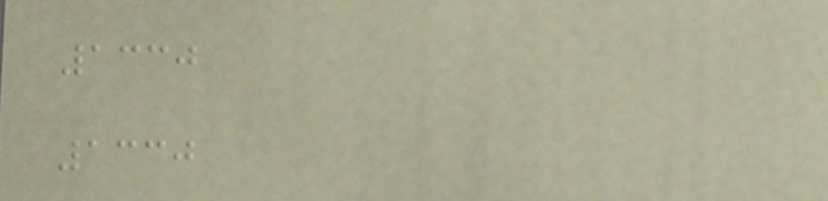1330
1330
